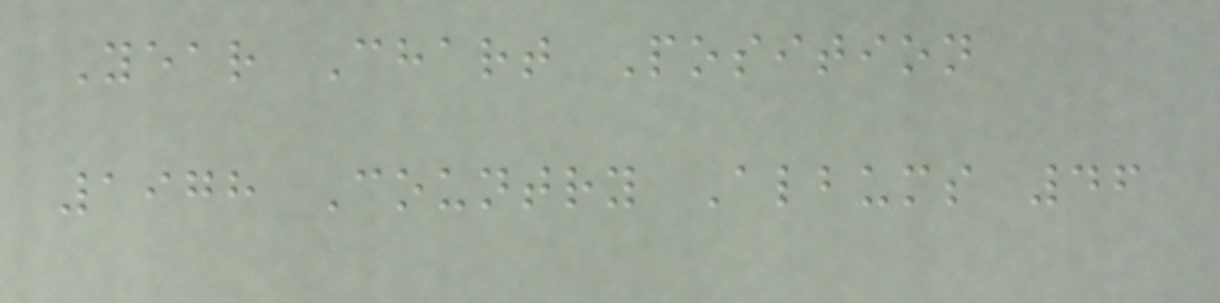Year Chart Position
1978 Country Albums 46
